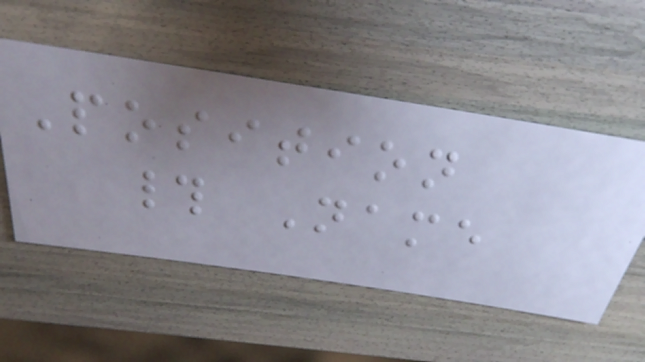Position
# Name
